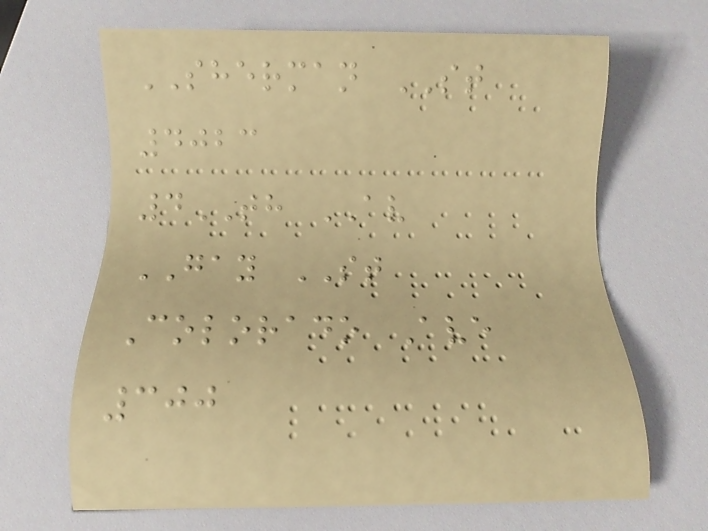SHERMAN ST
4023
4TH AV
GAY ST
Colorado Ave
300
